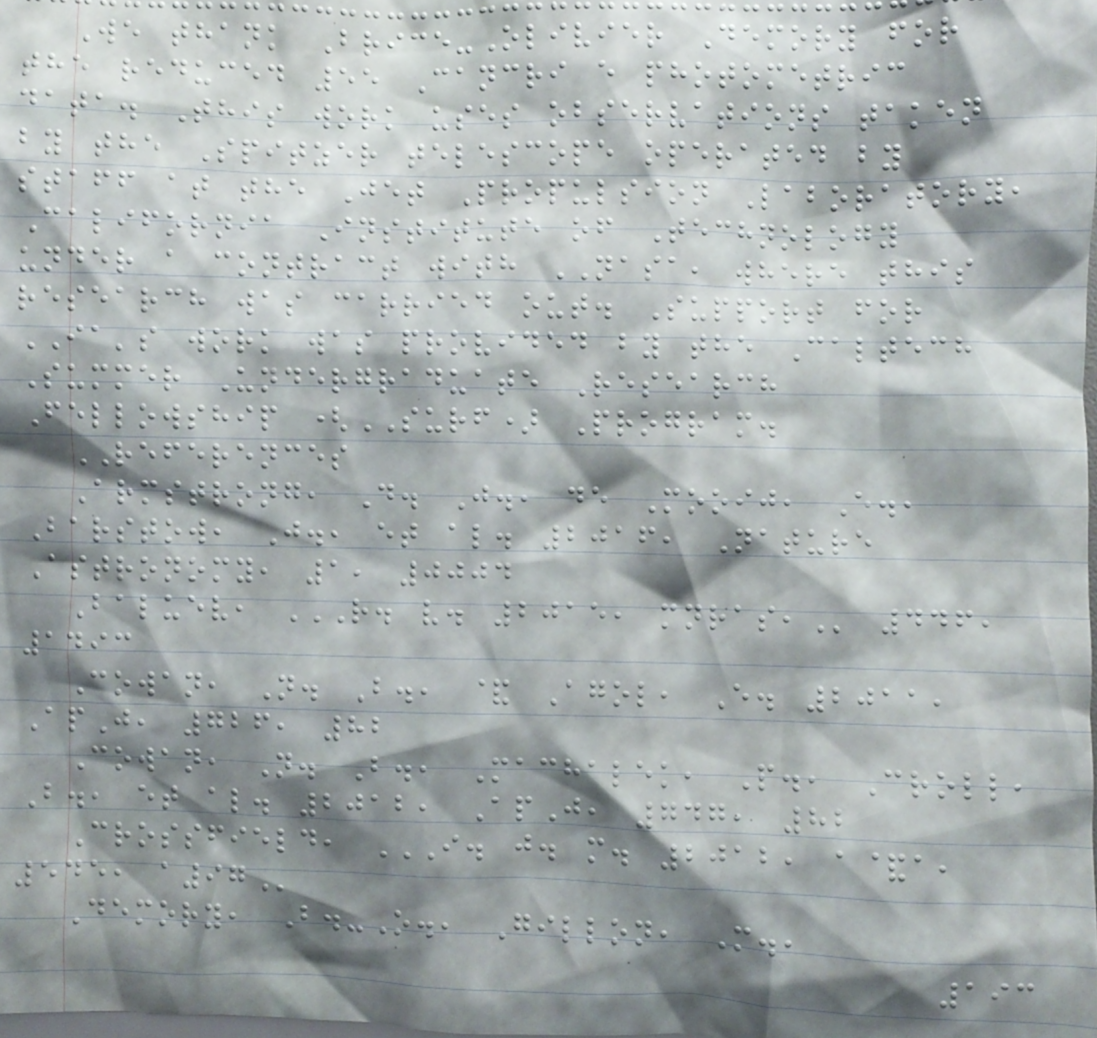We thank Brice-Olivier Demory for
the reduced 55 Cancri e photometric
data. This work uses observations taken
by the Spitzer telescope operated by
staff at the Jet Propulsion Laboratory,
California Institute of Technology
under a contract with NASA, where this
research was carried out. Support for
IA's work was provided by the Caltech
Summer Undergraduate Research
Fellowship (SURF) Program.
REFERENCES
Armstrong, D. J., de Mooij, E.,
Barstow, J., et al. 2016, Nature
Astronomy, 1, 0004
Baluev, R. V. 2015, MNRAS, 446,
1493
Cowan, N. B., & Agol, E. 2011,
ApJ, 726, 82
Cowan, N. B., Machalek, P., Croll,
B., et al. 2012, ApJ, 747, 82
Crossfield, I. J. M. 2012, A&A,
545, A97
Demory, B.-O., Gillon, M.,
193
